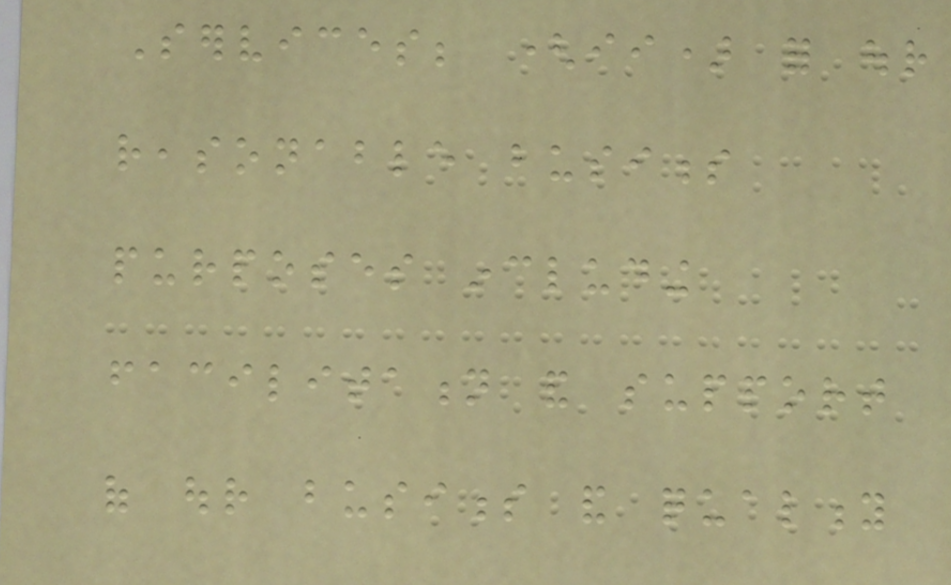Services; (ii) for our
reasonable business
purposes including
facilitation and support
of our business and quality
